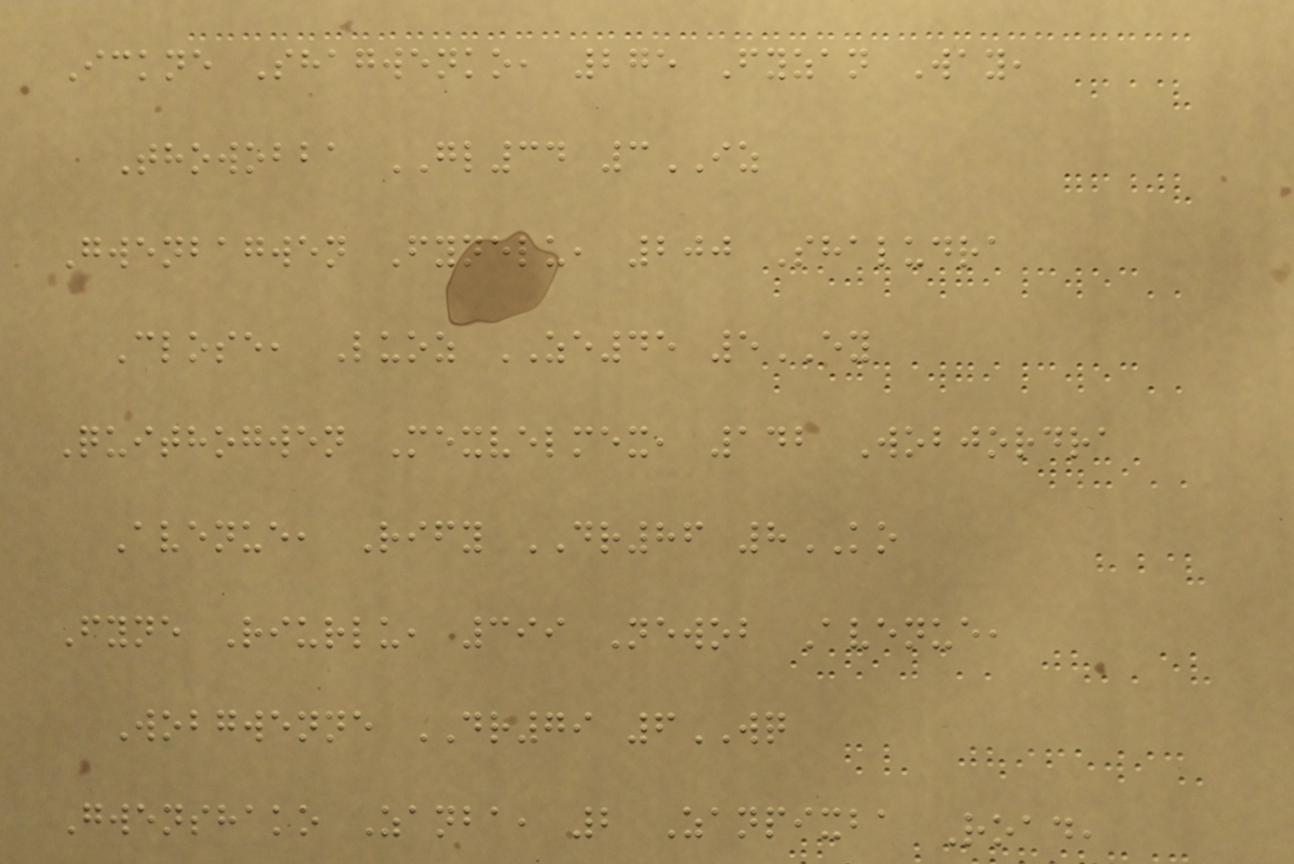Ickne Shagwenko, 275 Fyzan Way,
Thowobba GL34 3IZ
Gwenbagwen Fynelu, 200 Shaludra
Close, Luoz ZE45 5EY
Quithogwen Mexvelmex, 142 Wobjordra
Avenue, Rify DR86 8KO
Fyne Riurlu, 399 Newob Avenue,
Wobgwenne DR79 6WQ
Gwenshako Zanba, 2 Zanpixba Road,
